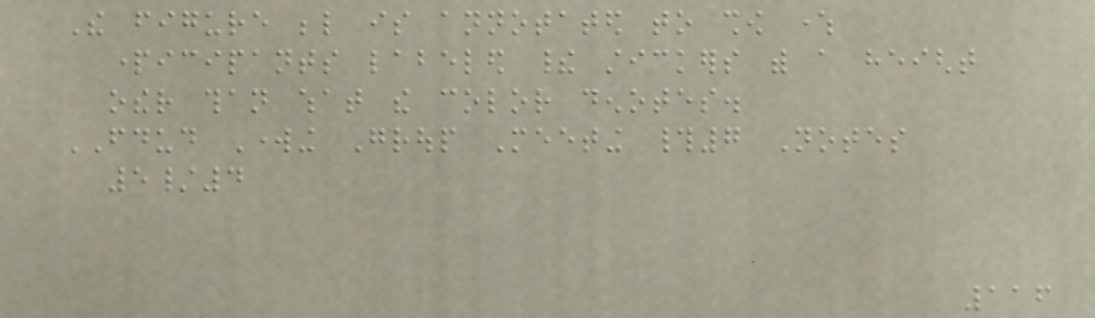The figure below is annotated to show where
participants labeled their stickers with a height
other than what the color denotes.
FDUD Working Group Meeting #7 Notes
5/4
116
